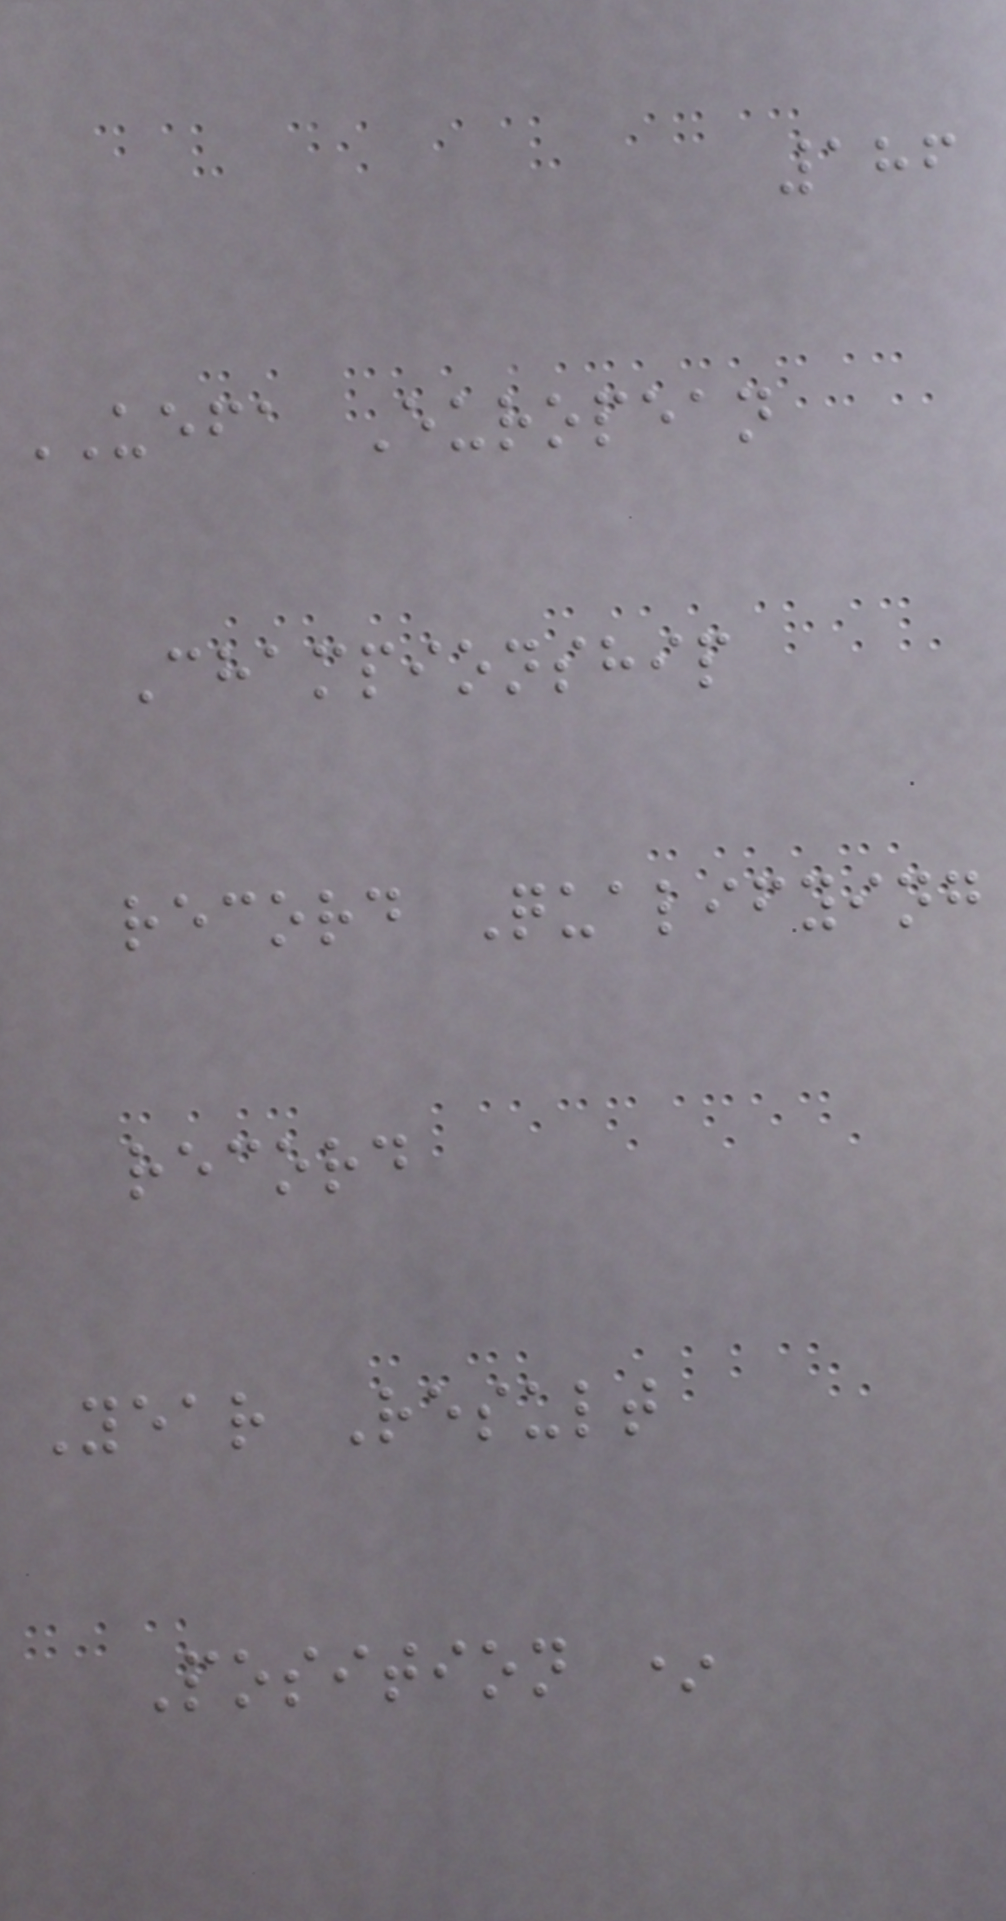186
UEFA European
Championship
record Qualifying
record
Year Result
Position *
